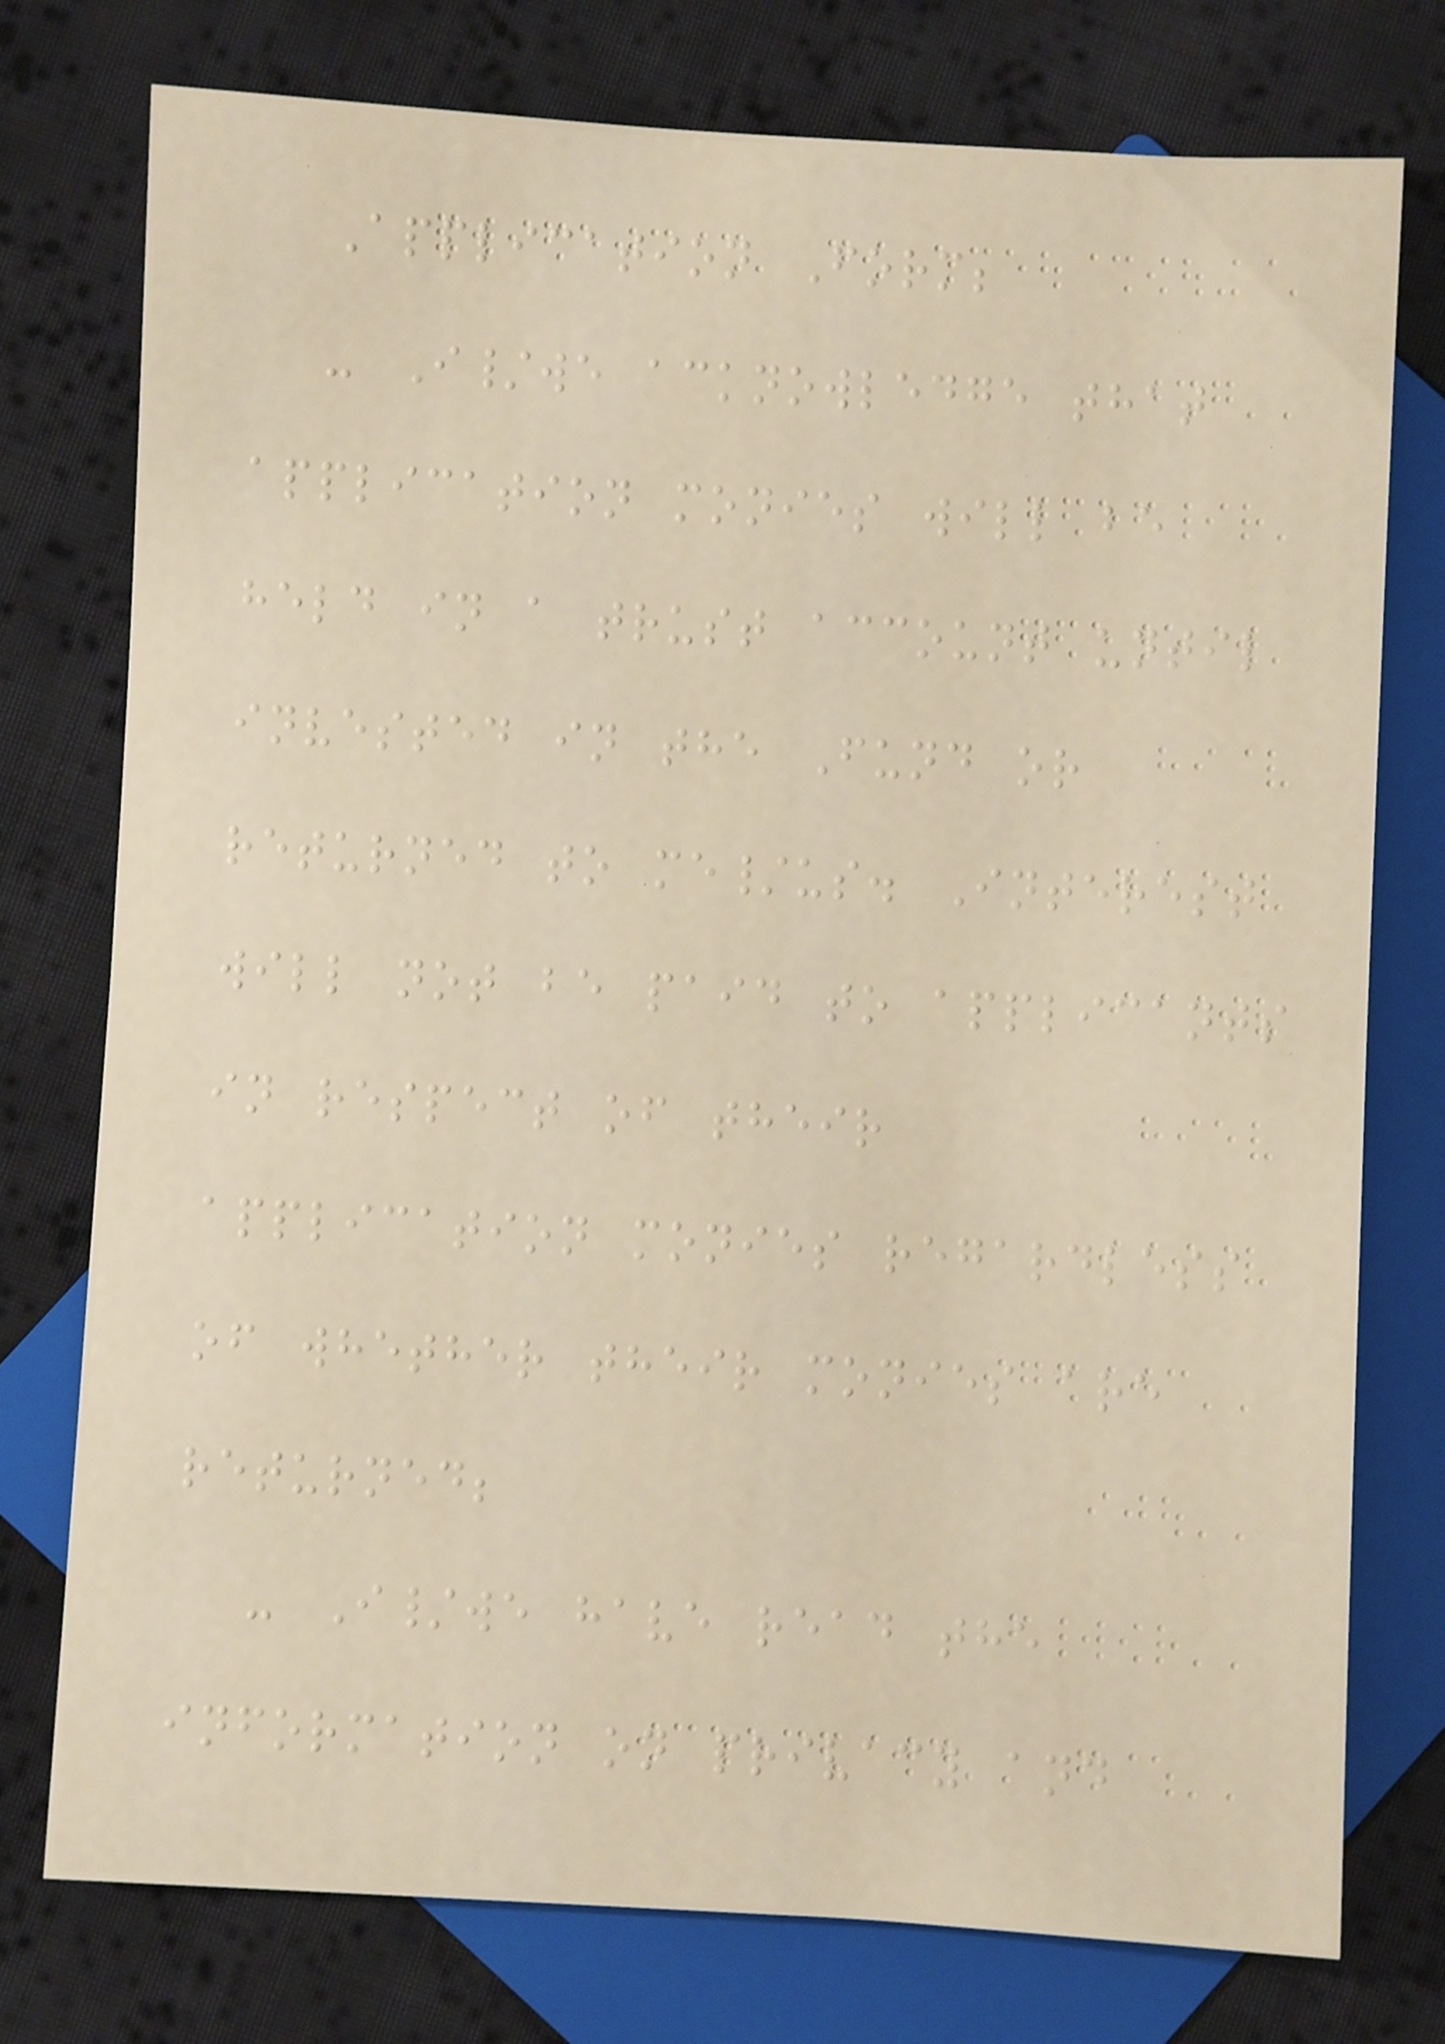Application Form;
- I/we acknowledge that
application monies will be
held in a trust account until
invested in the Fund or
returned to me/us. Interest
will not be paid to applicants
in respect of their
application monies regardless
of whether their monies are
returned;
- I/we have read the
information on privacy and
